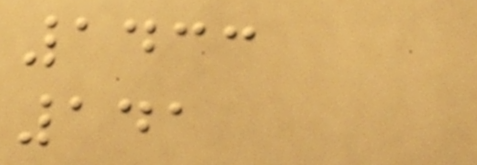1433
141
